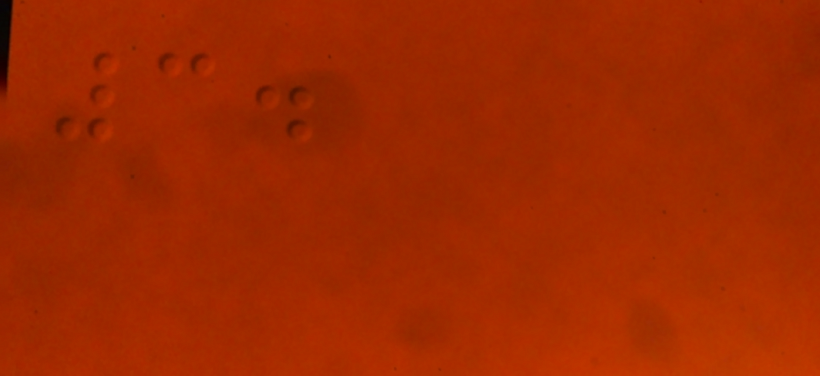3.
